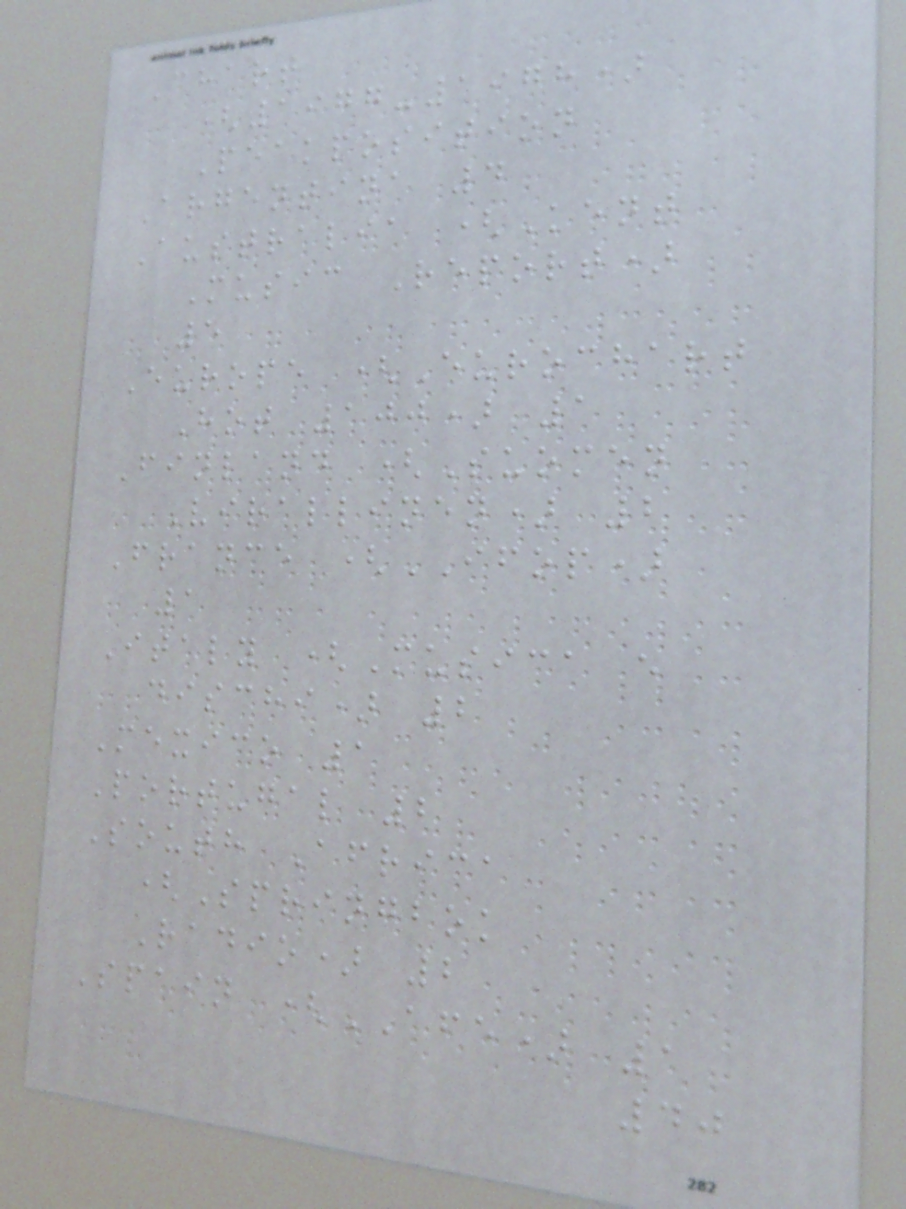Chart
(1977-1978)
Peakposition
Argentina 4
Australia (Kent
Music Report)
5
Europe (Eurochart
Hot 100) 1
Finland (Suomen
Virallinen) 2
France (IFOP)
1
Italy (Musica e
dischi) 2
Mexico 1
Portugal 2
South Africa
(Springbok
Radio) 2
Spain (AFE) 1
40
